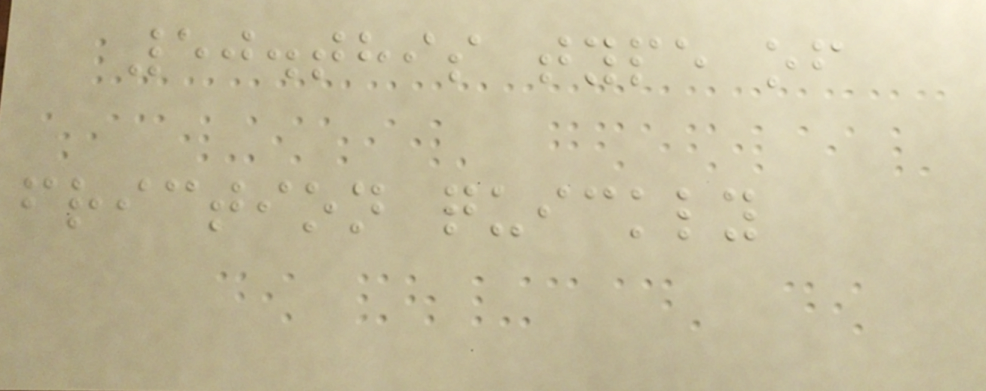50.this type of
friction quickly
